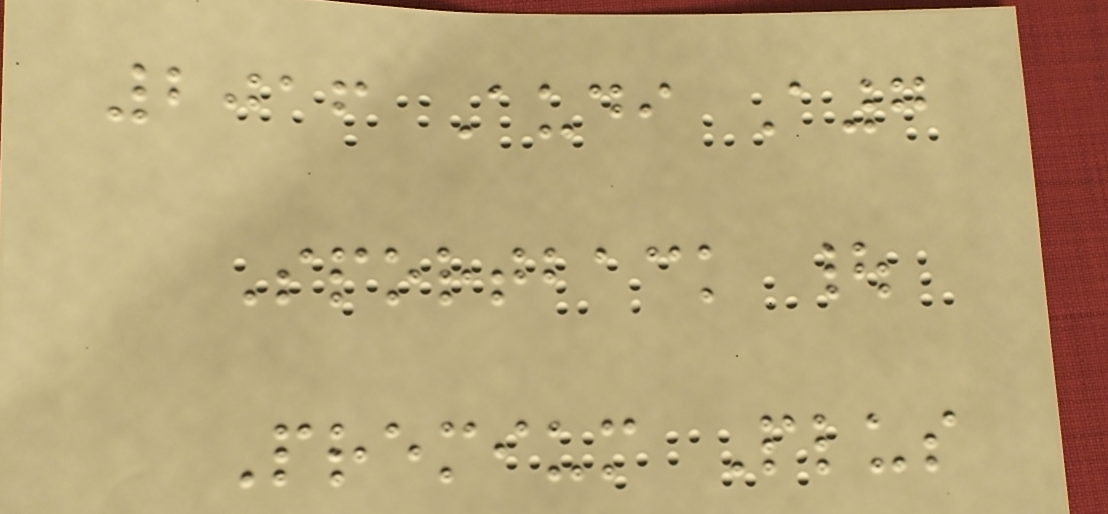2016 Audi A7
Sportback |
Premium Plus
